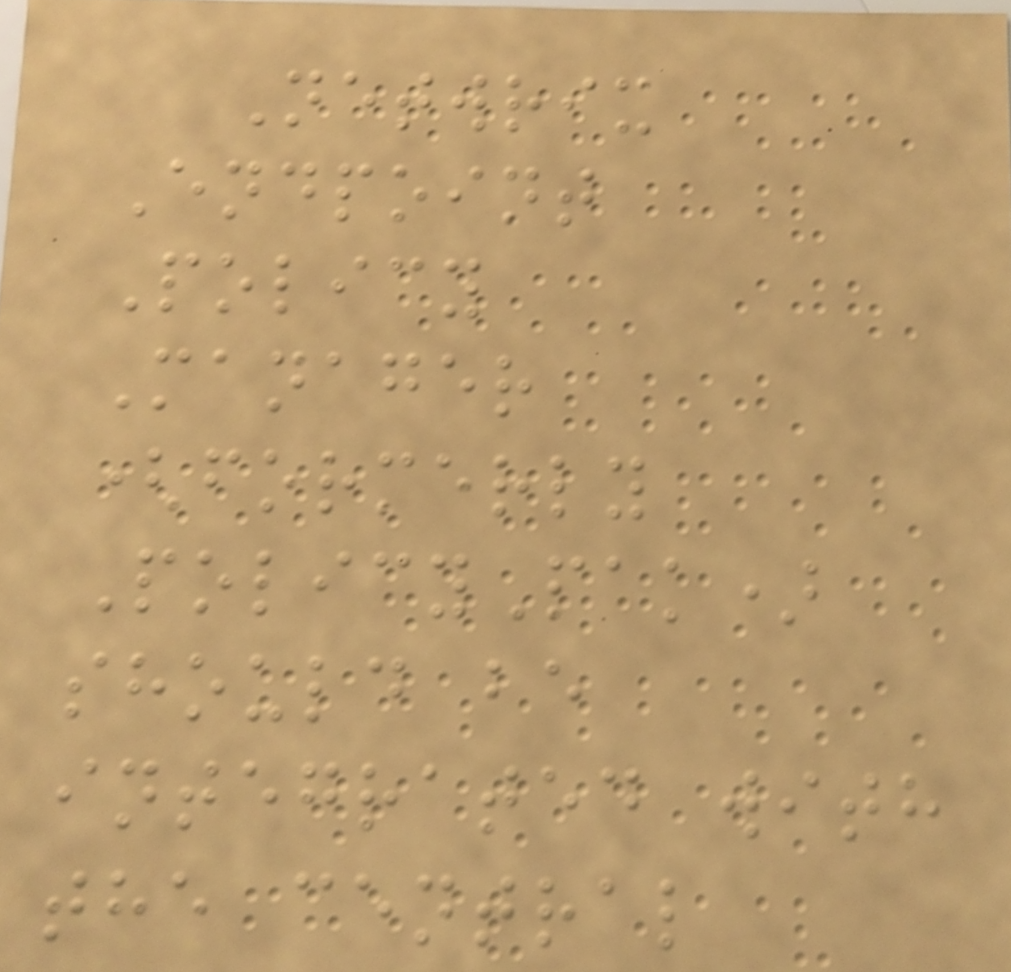Netwrix
Endpoint
Policy
Manager
(formerly
PolicyPak)
should be
integrated with
the central
